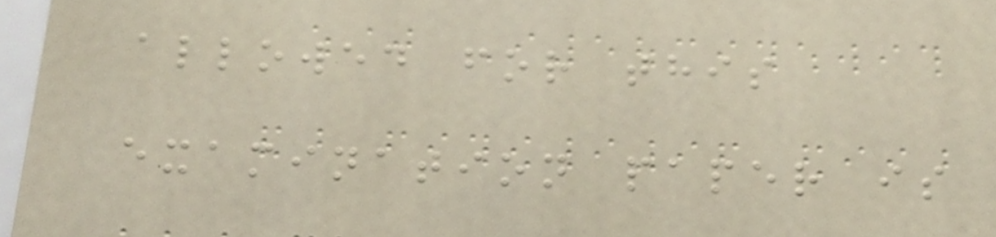allowed for this
examination paper is
